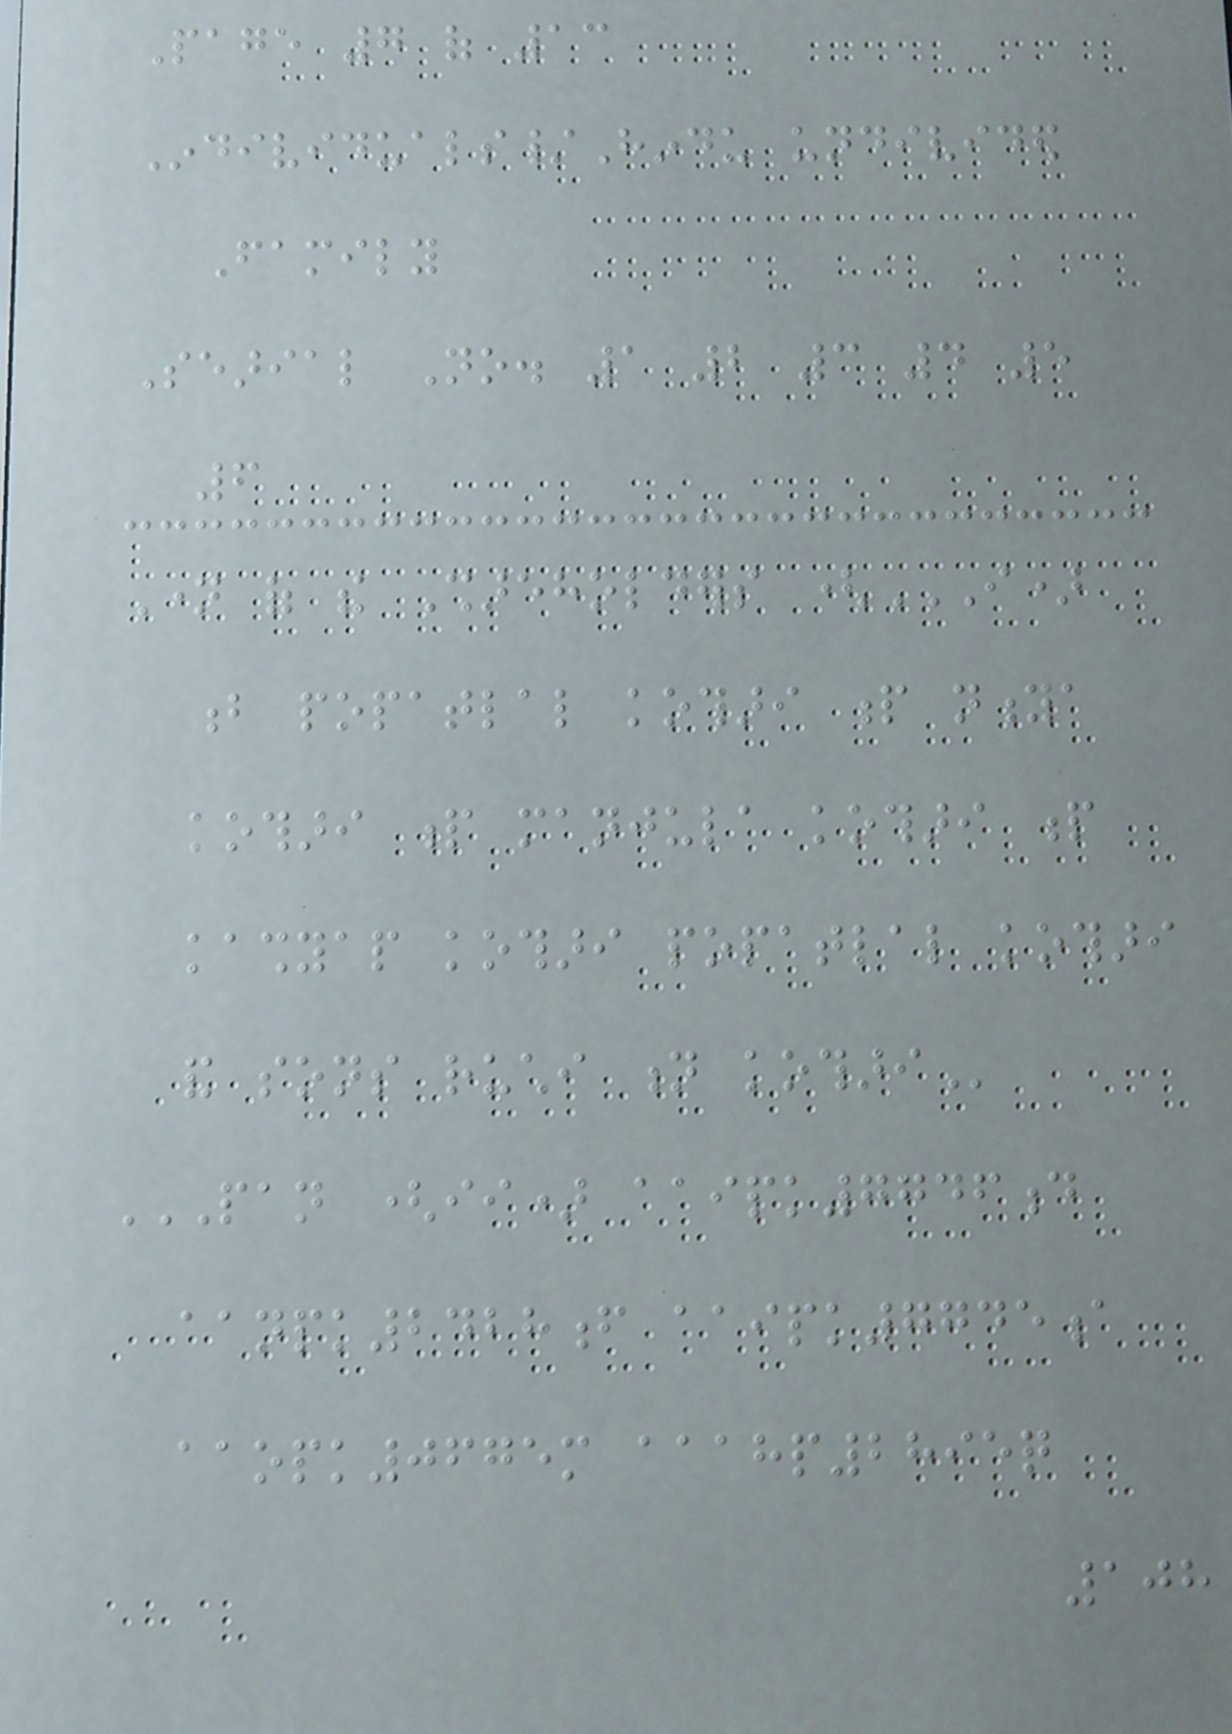Page 7 of 13
Individuals/Hindu undivided
Family
Searial No. 1 2 3 4 5
6
Name of the Shareholders (I)
B POPATLAL KOTHARI P NITYA
KOTHARI P MANJULA KOTHARI P
KASHYAP KOTHARI POPATLAL KOTHARI
AND SONS RUCHI N KOTHARI
PAN (II) AAIPK7746D
AANPK2428F AAIPK7745A
AAOPK0675M AAAHP2895Q
108
